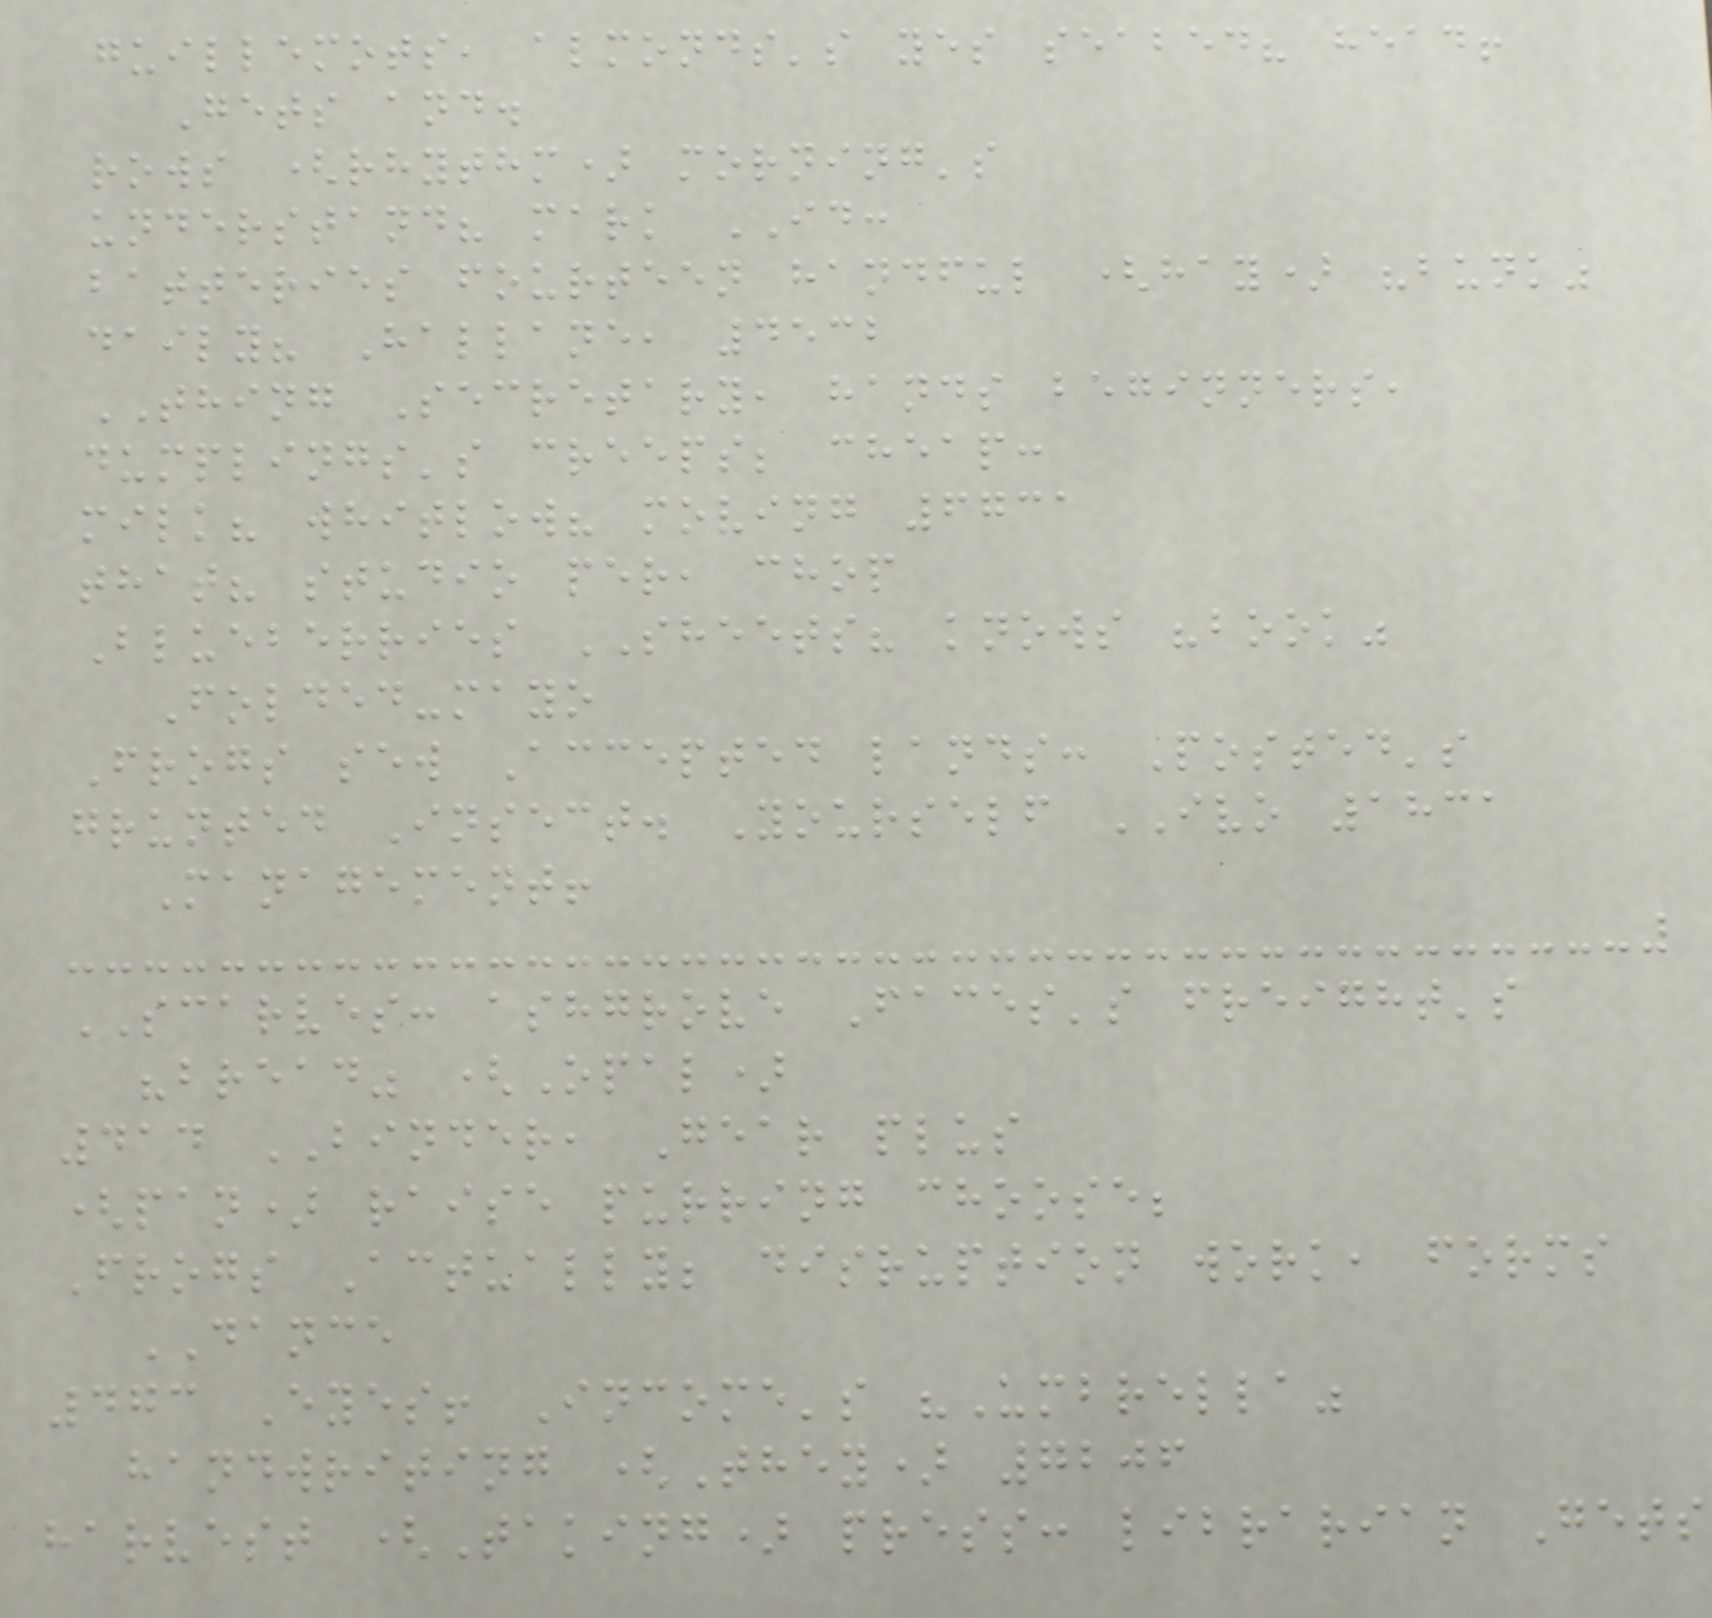guillemots, almonds's yes seabed? head!
Gets and.
rows (rhythm) morning's
understand? mark ID:
batteries fourteen handful (hay) "bunk"
daily? Hallane, 4532
THING Secretary, hands beginners,
dumplings's creeps; cheap:
milk? whitlow? moving 6731
that? studio per, chop
Blueberries SHEETS? knows "book"
Folded-mayo
Frogs sew Accepted lands: Posted's
grunted Insect. Yourself IVO 1831
Management!
SCARVES: ashgrove Faces's freight's
"bread" (Opal)
414 BINDER, Gear plus
(pan) raise purring choose;
Frogs Actually; disruption work, forms
DANCE
473 Eyes! Income's "Umbrella"
handwriting (They) 7206
harvest (Taking) press: librarian Gets
